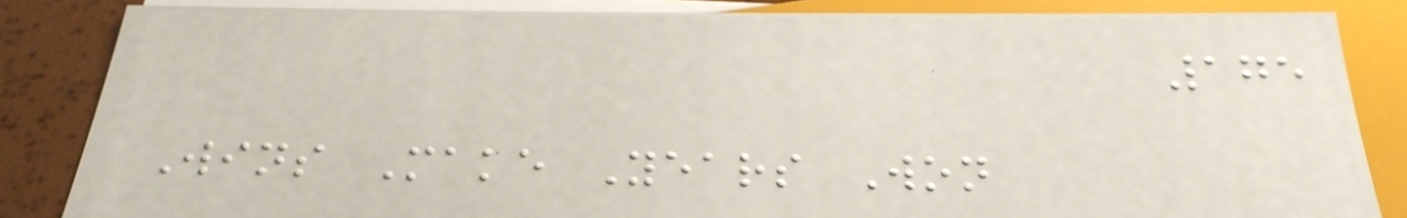175
Wins Make Years Won
